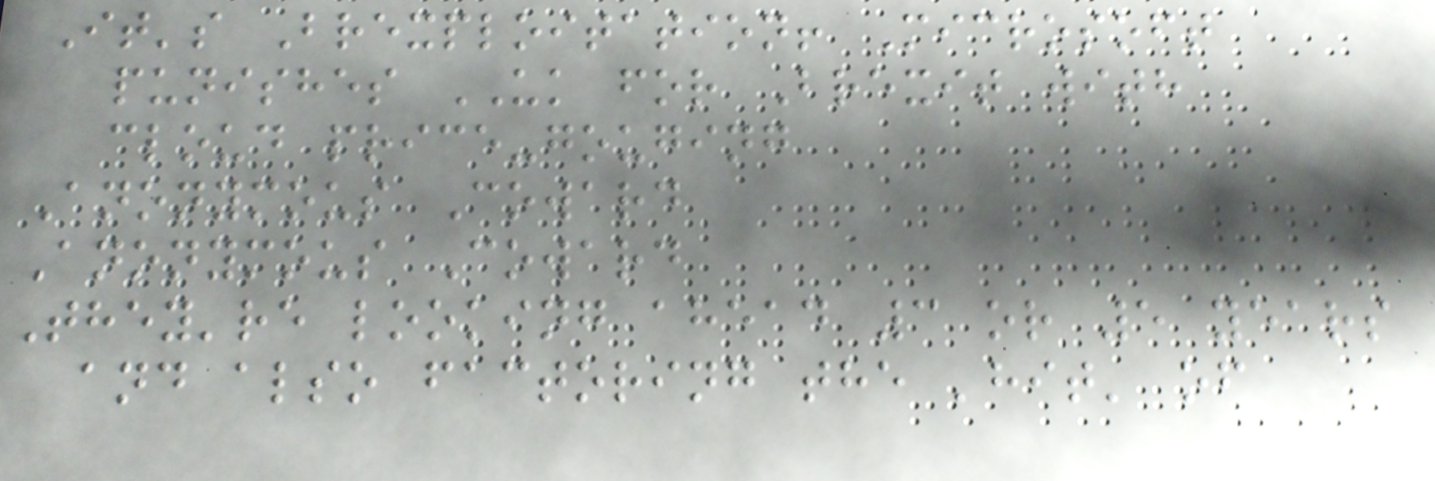It's Brexploitation! Microsoft
punishes UK for Brexit with
cloud price-gouging
Anonymous Coward
Anonymous Coward
They're looking ahead 3 or 5 years
and also factoring the 'hit' of
